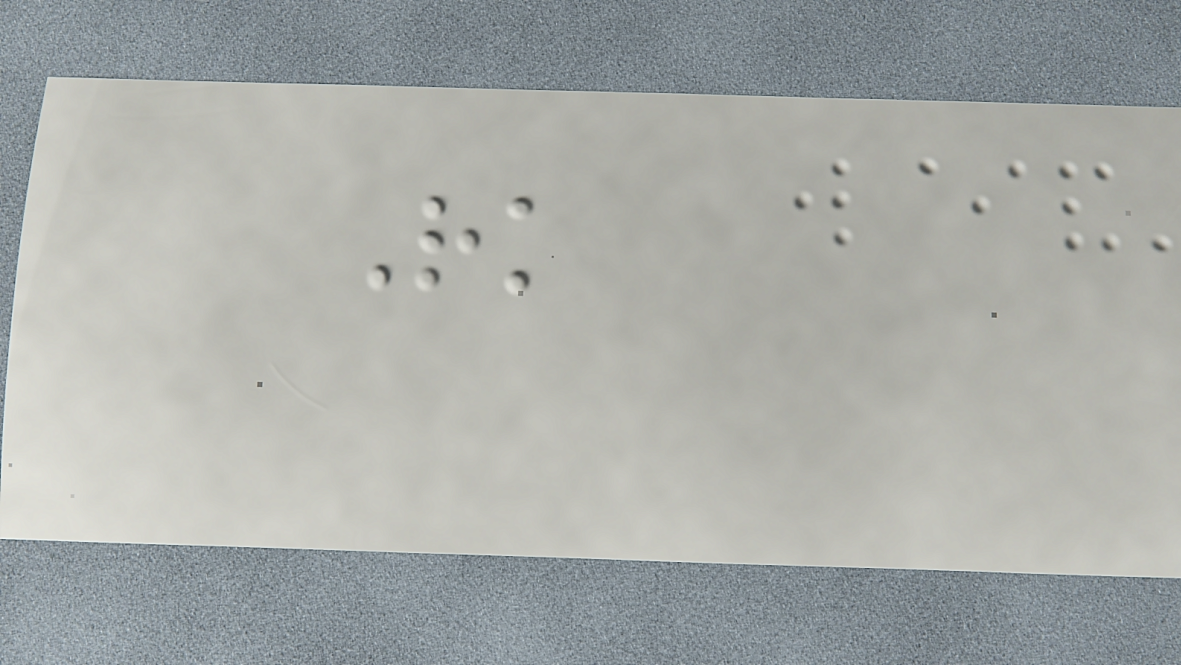Rk
